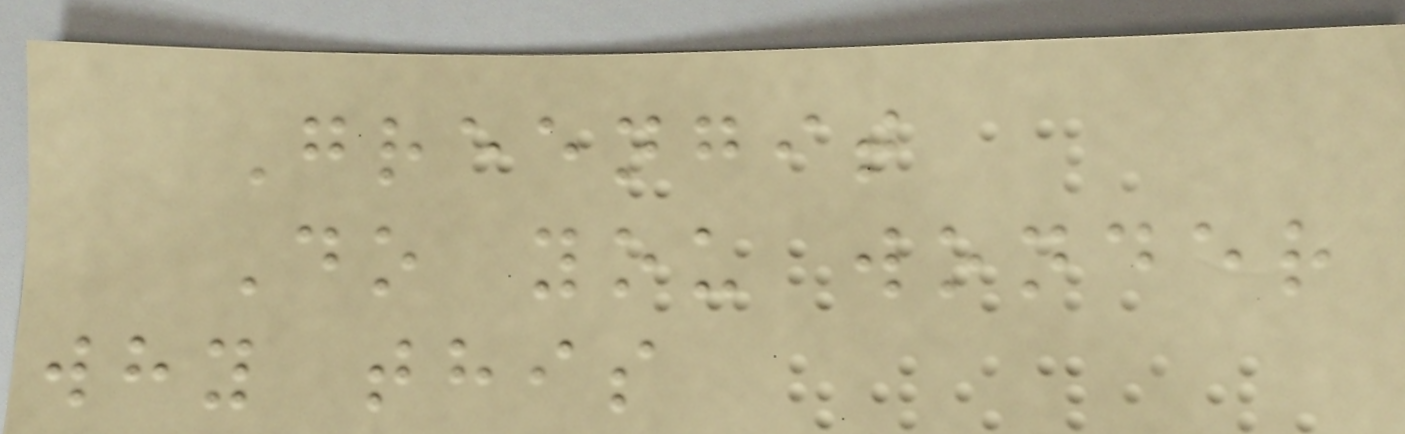Greengit
Do you wonder
why this
